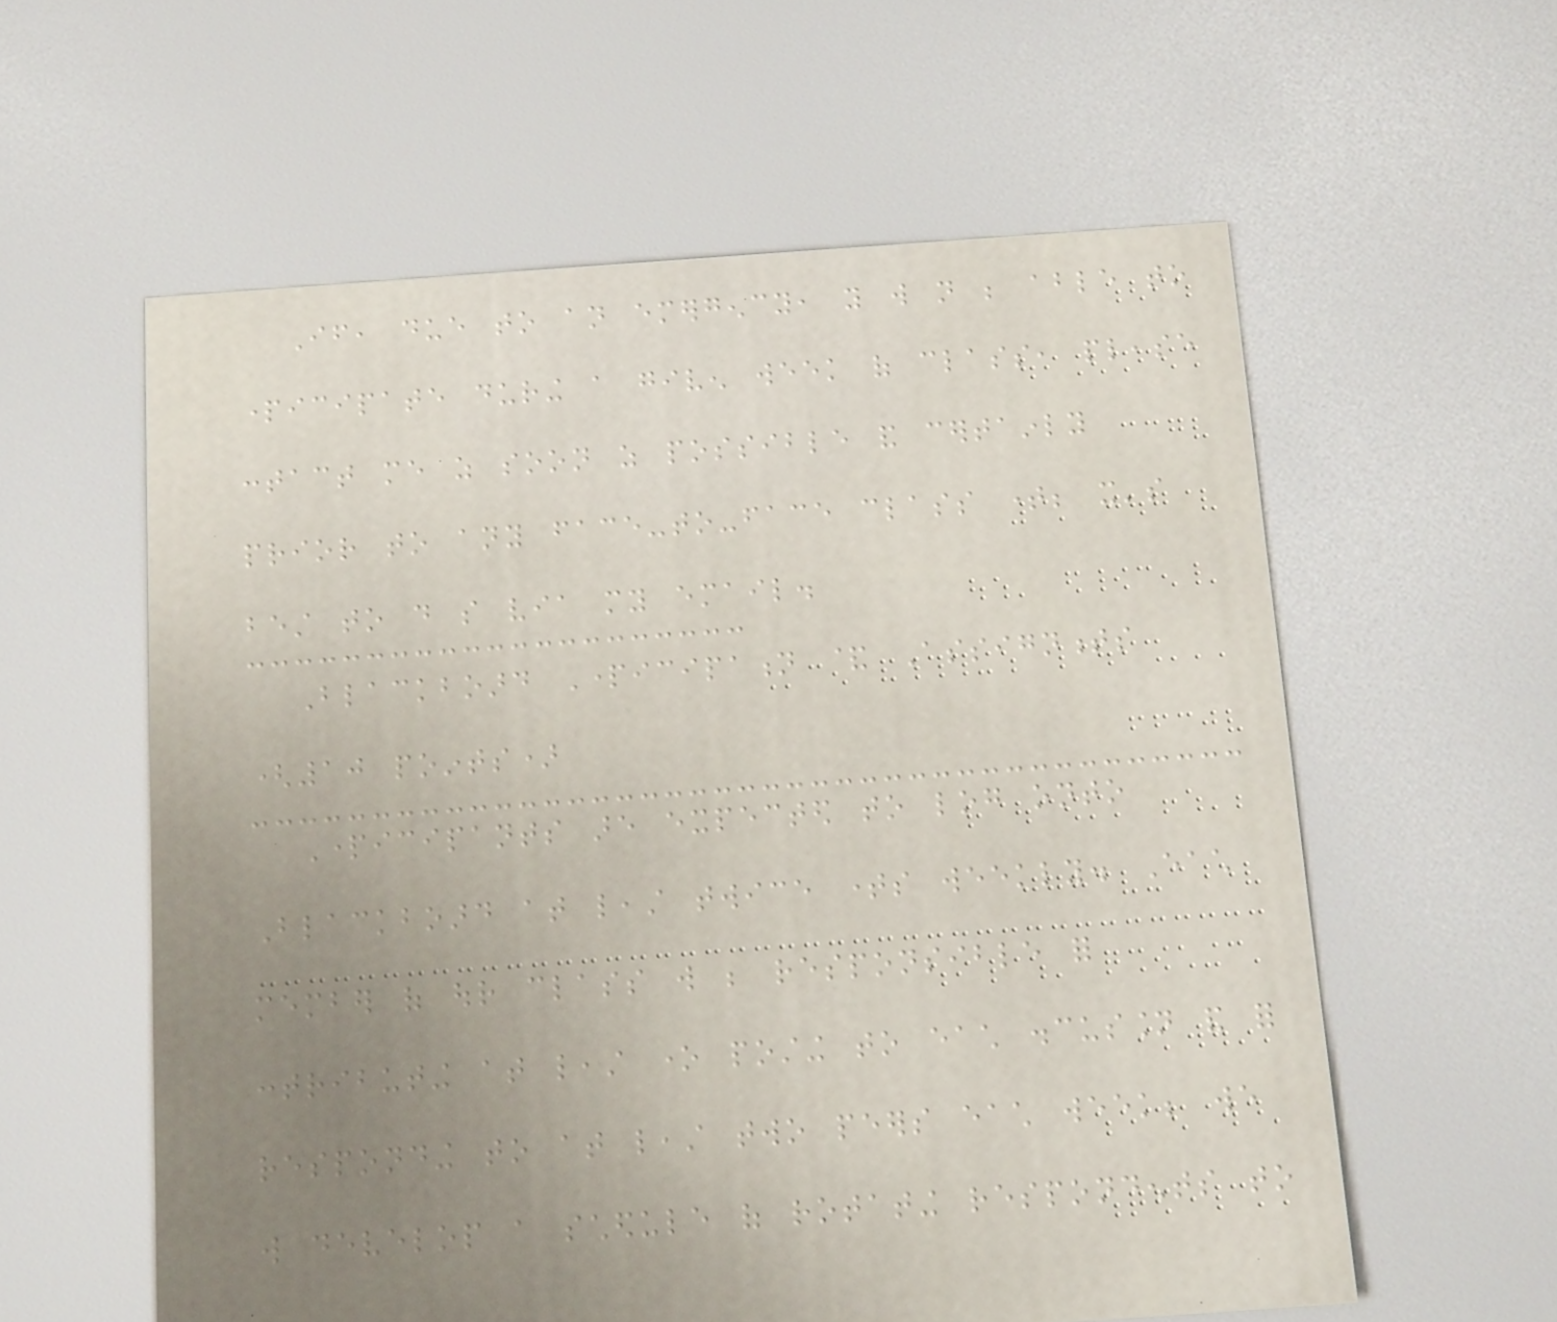If, due to an emergency, you will not be able to
participate during a given week of class, please
contact me as soon as possible and certainly
prior to any face-to-face class time; it's
best to do so via my email.
Blackboard Participation & Assignments
(10 points)
Participants are expected to log onto
Blackboard at least twice times weekly. Each
member of our class will be responsible for
contributing at least one posting to each discussion and for
responding to at least two peers each week; we
will develop a schedule of rotating respondents to
